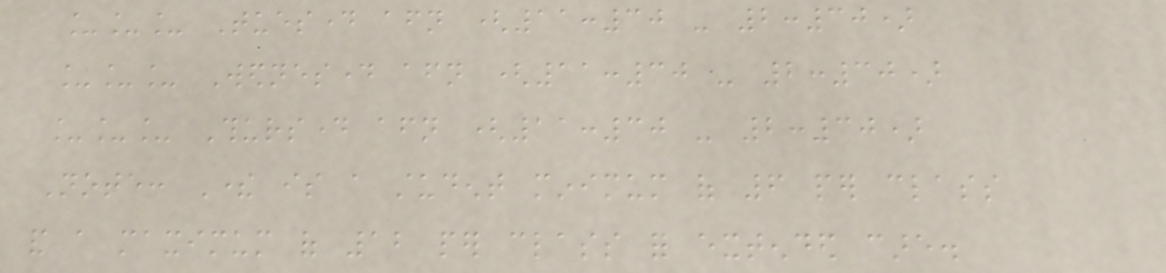___ Tuesday afternoon (11:30 - 2:30)
___ Wednesday afternoon (11:30 - 2:30)
___ Thursday afternoon (11:30 - 2:30)
Note: There is a student minimum of 6 per class
and a maximum of 12 per class for extended care.
